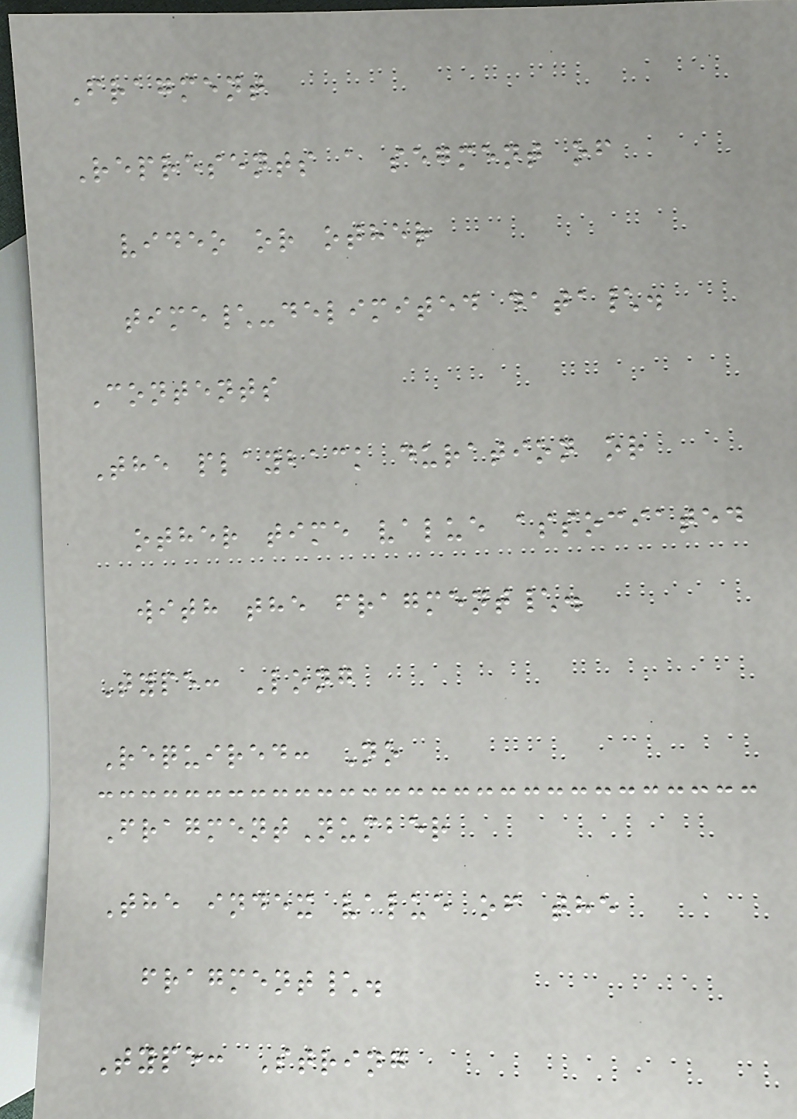Fragment
Represents a segment of
video or other
time\-delimited data\.
Contents
The playback duration or
other time value associated
with the fragment\.
Type: Long
Required: No
FragmentNumber
The index value of the
fragment\.
Type: String
